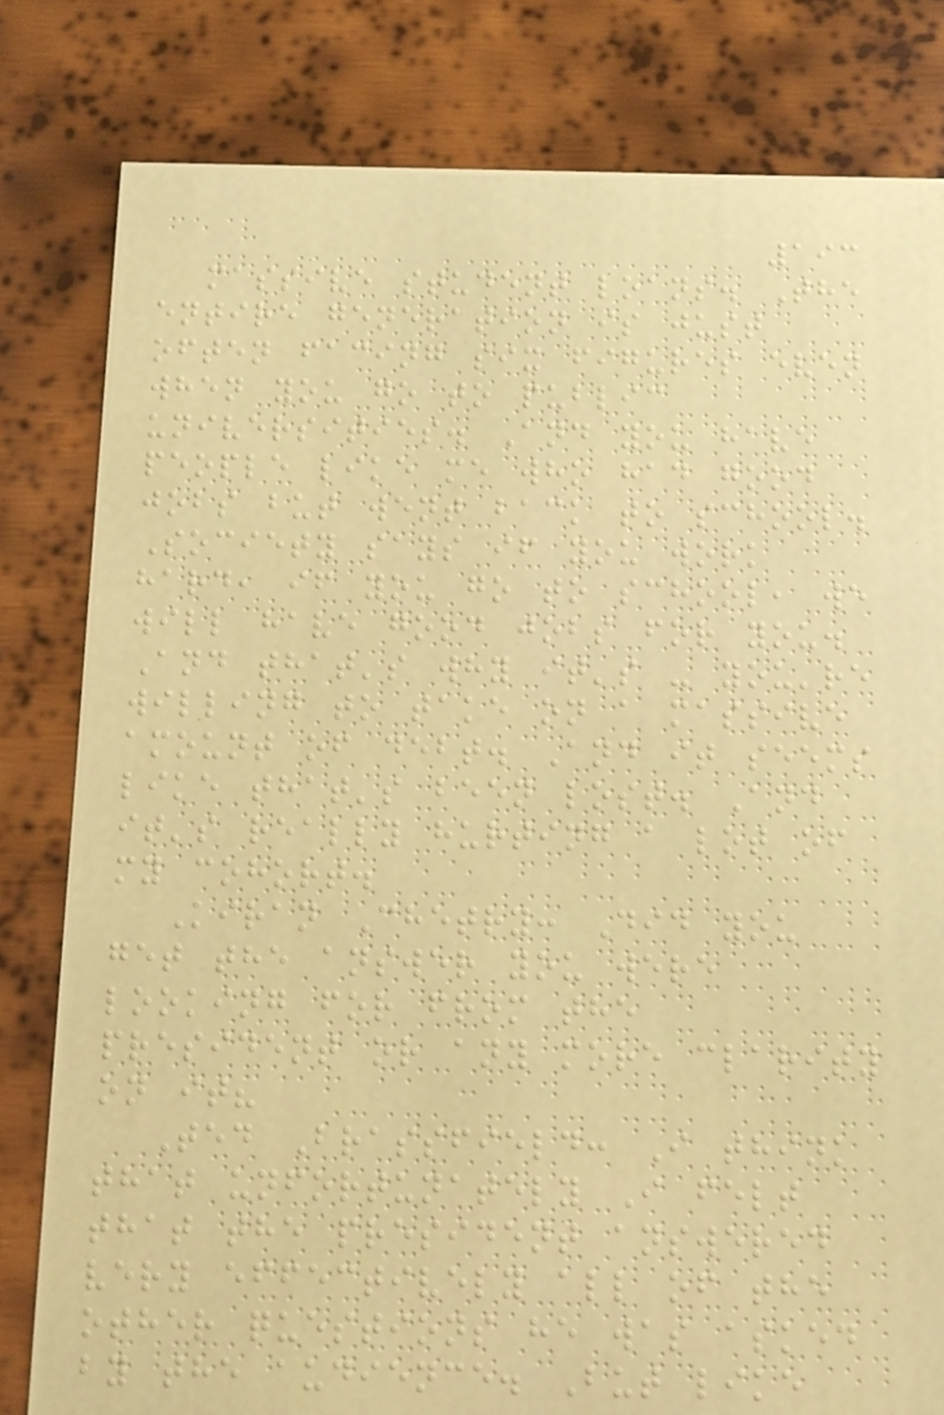193
massive student loans. The
entire generation is just
often facing six figures even
when you go to public
universities. And you have
people like me who had good
jobs but went back to school.
Society says if you work
hard, if you go to school, we
will have good jobs for you.
And that's why it's - you're
willing to take on a massive
amount of debt. And it seems
like that's been lost. And
it's really hurting a lot of
my cohort.
Kiran Chetry: Did you
get the answer you were
looking for from the
president or any more clarity
on it?
Ted Brassfield: I think
that unfortunately I felt
that the president answered
very effectively all of the
other questions he was asked
by the audience. But like
